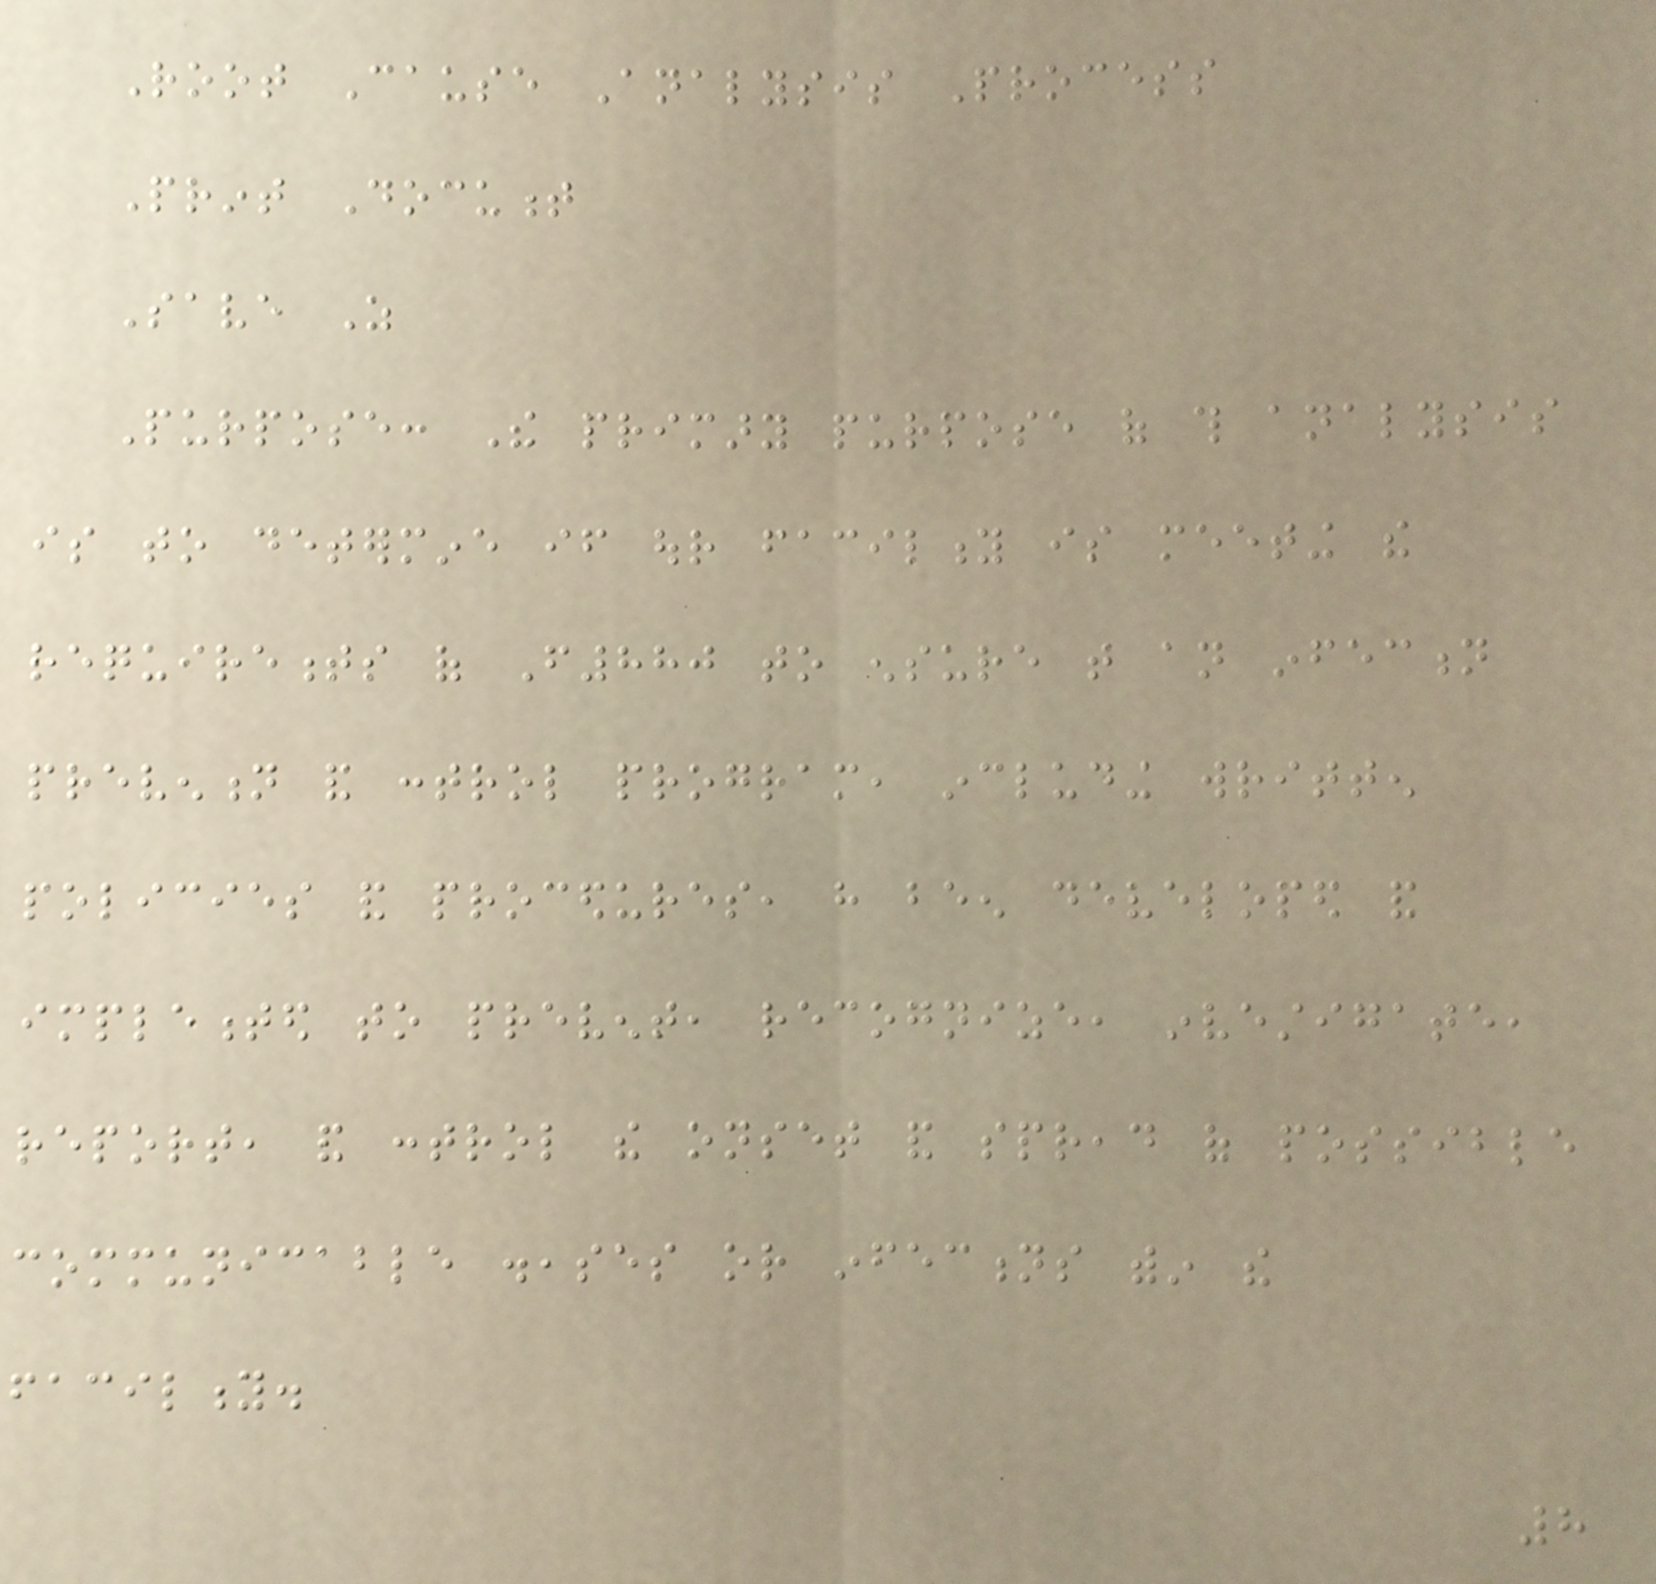Root Cause Analysis Process
Print Document
Save As
Purpose: The primary purpose of this analysis
is to determine if our facility is meeting the
requirements of F880 to ensure that an infection
prevention and control program, including written
policies and procedures, have been developed and
implemented to prevent, recognize, investigate,
report, and control the onset and spread of possible
communicable diseases or infections within the
facility.
8
